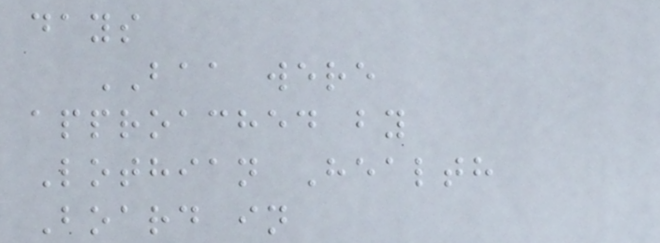days
BAA were
approached by
Lothian Health
Board in
